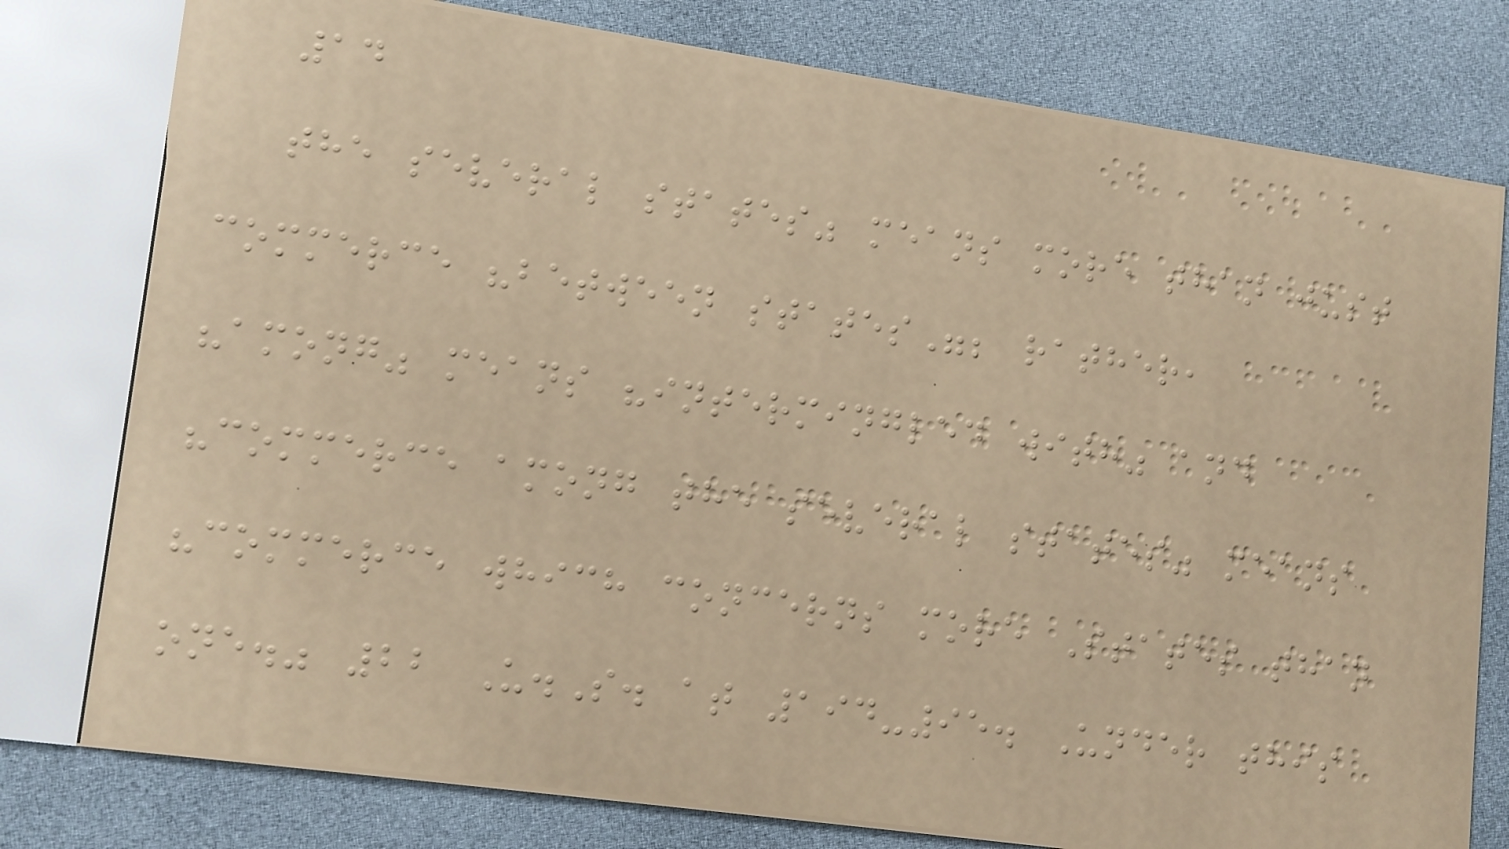14
the several states" means more than just
commerce "between states"; rather,
"among" means "intermingled with" and
"commerce among the several states" means
"commerce which concerns more States than
one." 22 U.S. at 194-95. Under this
